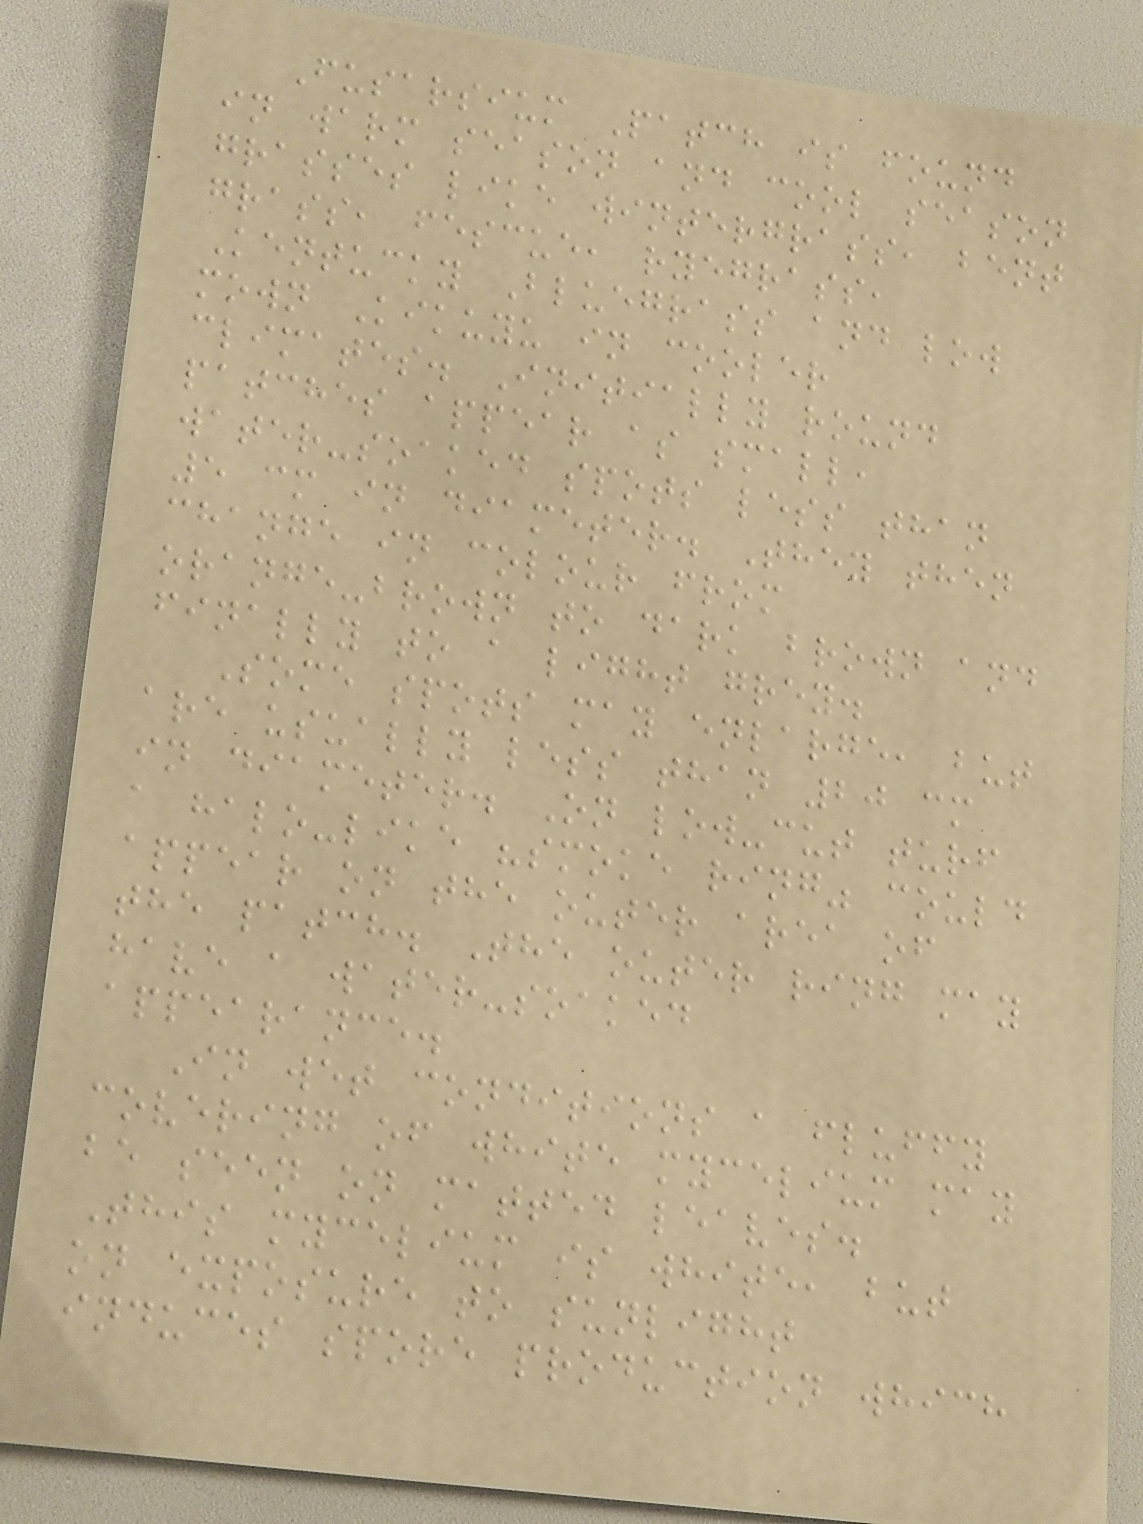Fusarsium Patch is found
in warm season and cool season
grasses like wintergrass, bent
grass, fescue, ryegrass,
Kentucky Bluegrass and low
mown Kikuyu in cooler
climates. Initially round
patches appear as small,
water-soaked spots less than
5 cm in diameter. They then
change in colour from
orange-brown to dark brown and
finally to a light grey.
Some spots may enlarge, but
are usually less than 20 cm
in diameter. On low-cut turf
a halo-like "smoke ring" could
appear on the outer area of
the patch. The outer ring may
have a water-soaked
appearance.
In wet conditions a fluffy
covering of white mycelium may
be seen on matted leaves.
This mycelium is white, but
on exposure to sunlight
induces spore production which
